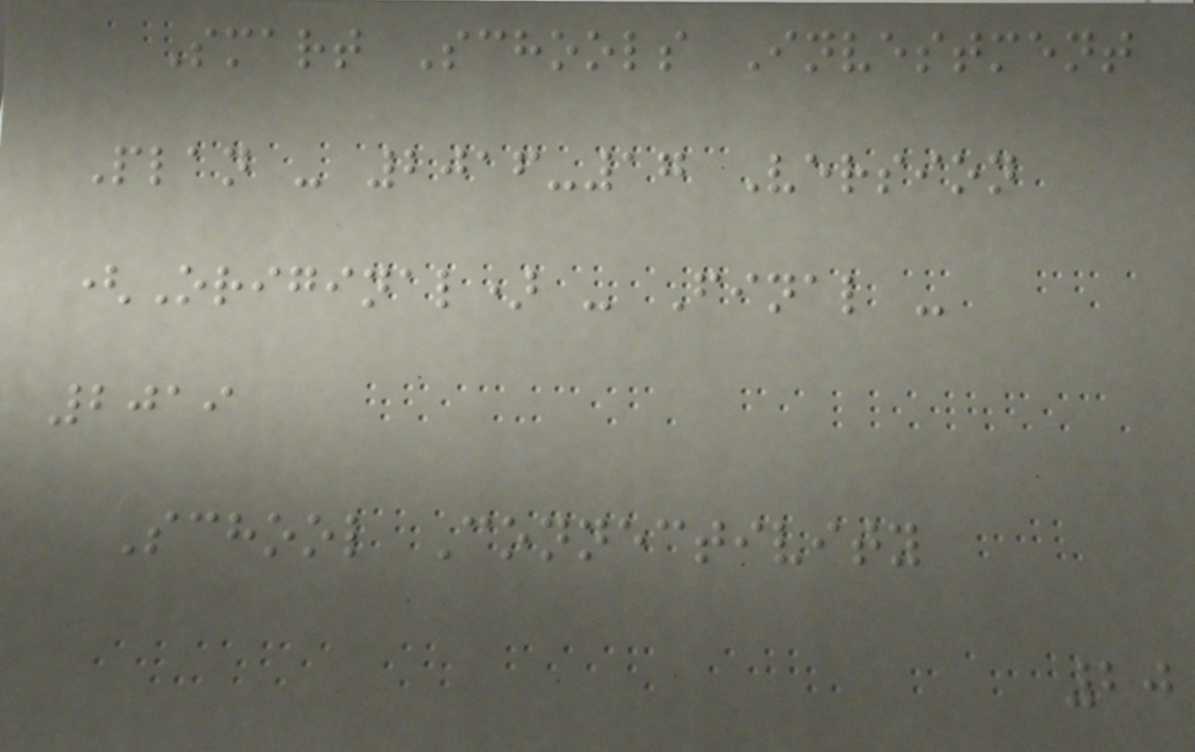Smart Schools Investment
Plan - 2016-17 Version
(Original) - Final -
2019
School Connectivity
20
